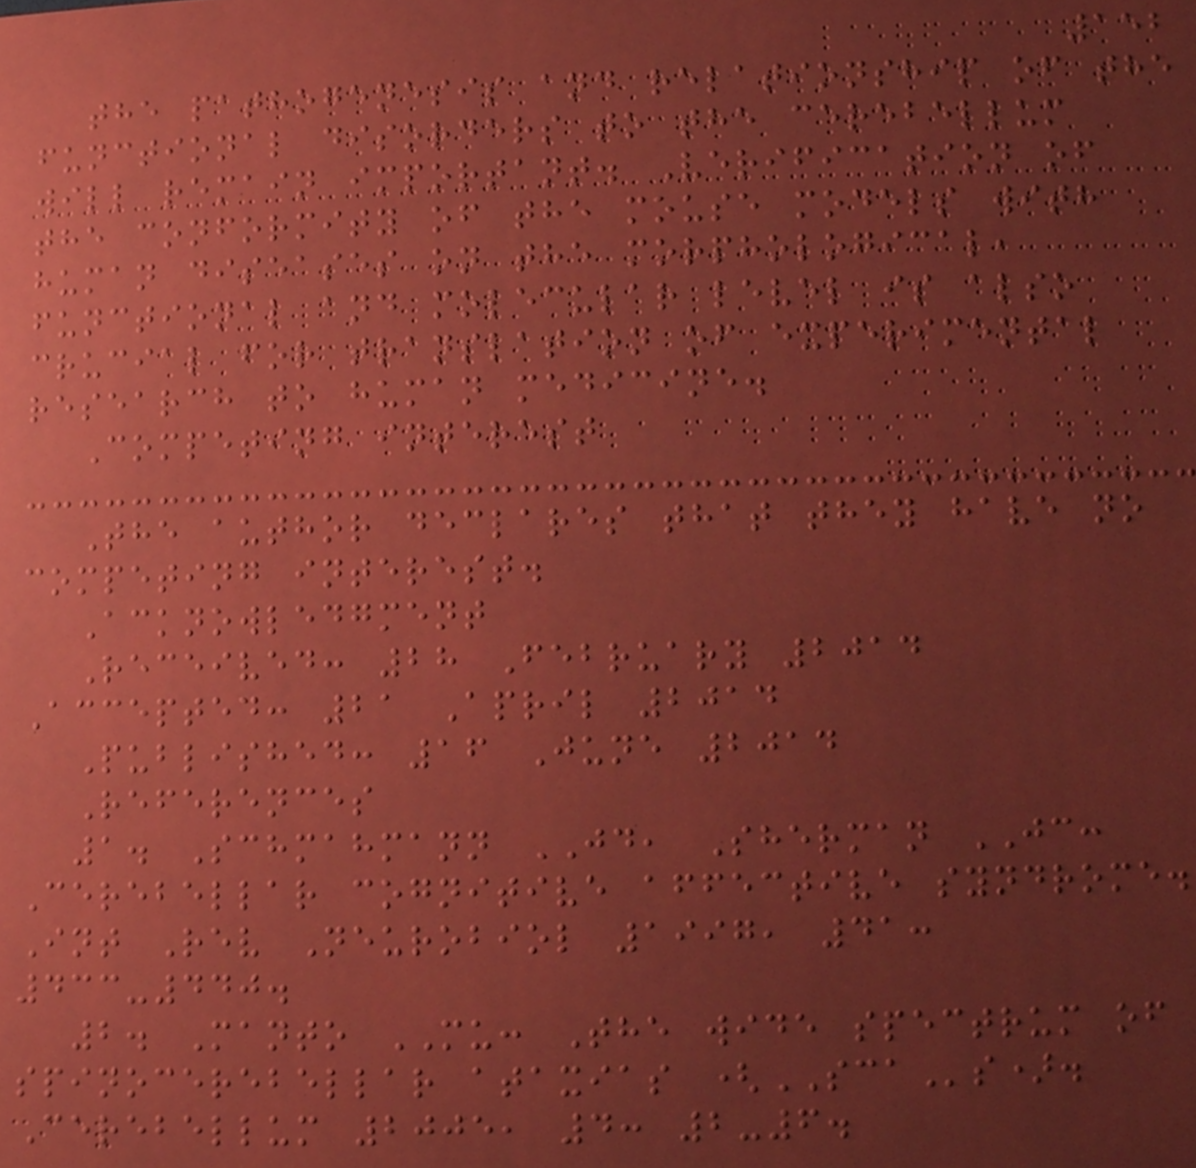152
the pathogenesis and relationship of the
functional disorders to the cerebellum
will remain important. Verification of
the conformity of the mouse models with
human diseases on the morphological,
functional and molecular level is also
crucial for translation of experimental
research to human medicine.
Competing interest
The author declares that they have no
competing interest.
Acknowledgment
Received: 28 February 2014
Accepted: 21 April 2014
Published: 16 June 2014
References
1. Schmahmann JD, Sherman JC:
Cerebellar cognitive affective syndrome.
Int Rev Neurobiol 1997, 41:
433-440.
2. Manto MU: The wide spectrum of
spinocerebellar ataxias (SCAs).
Cerebellum 2005, 4: 2-6.
